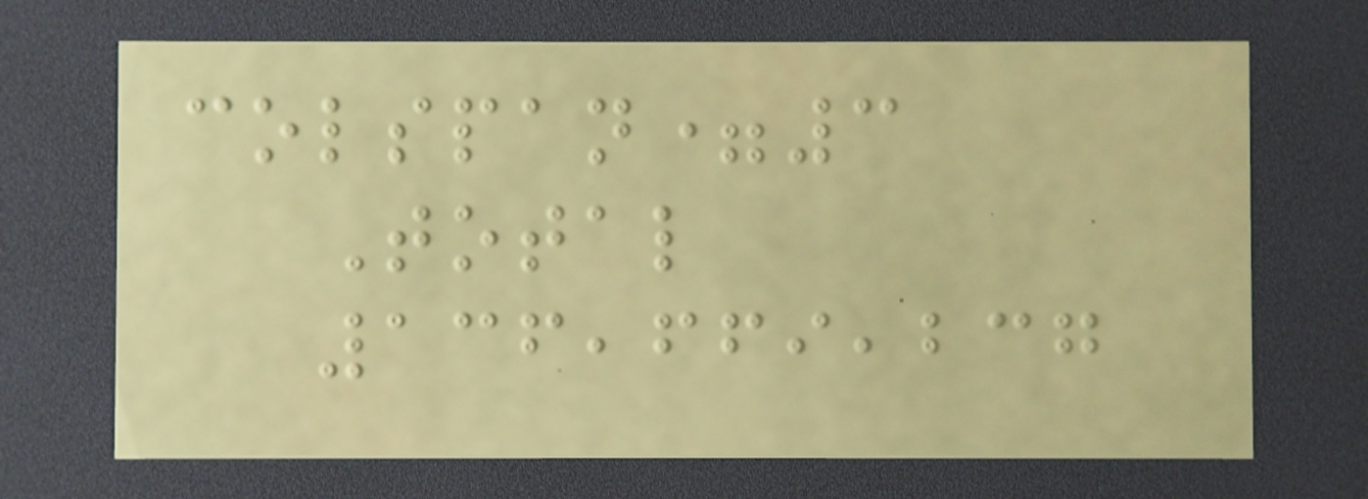colspan=3
Total
136,669,237
